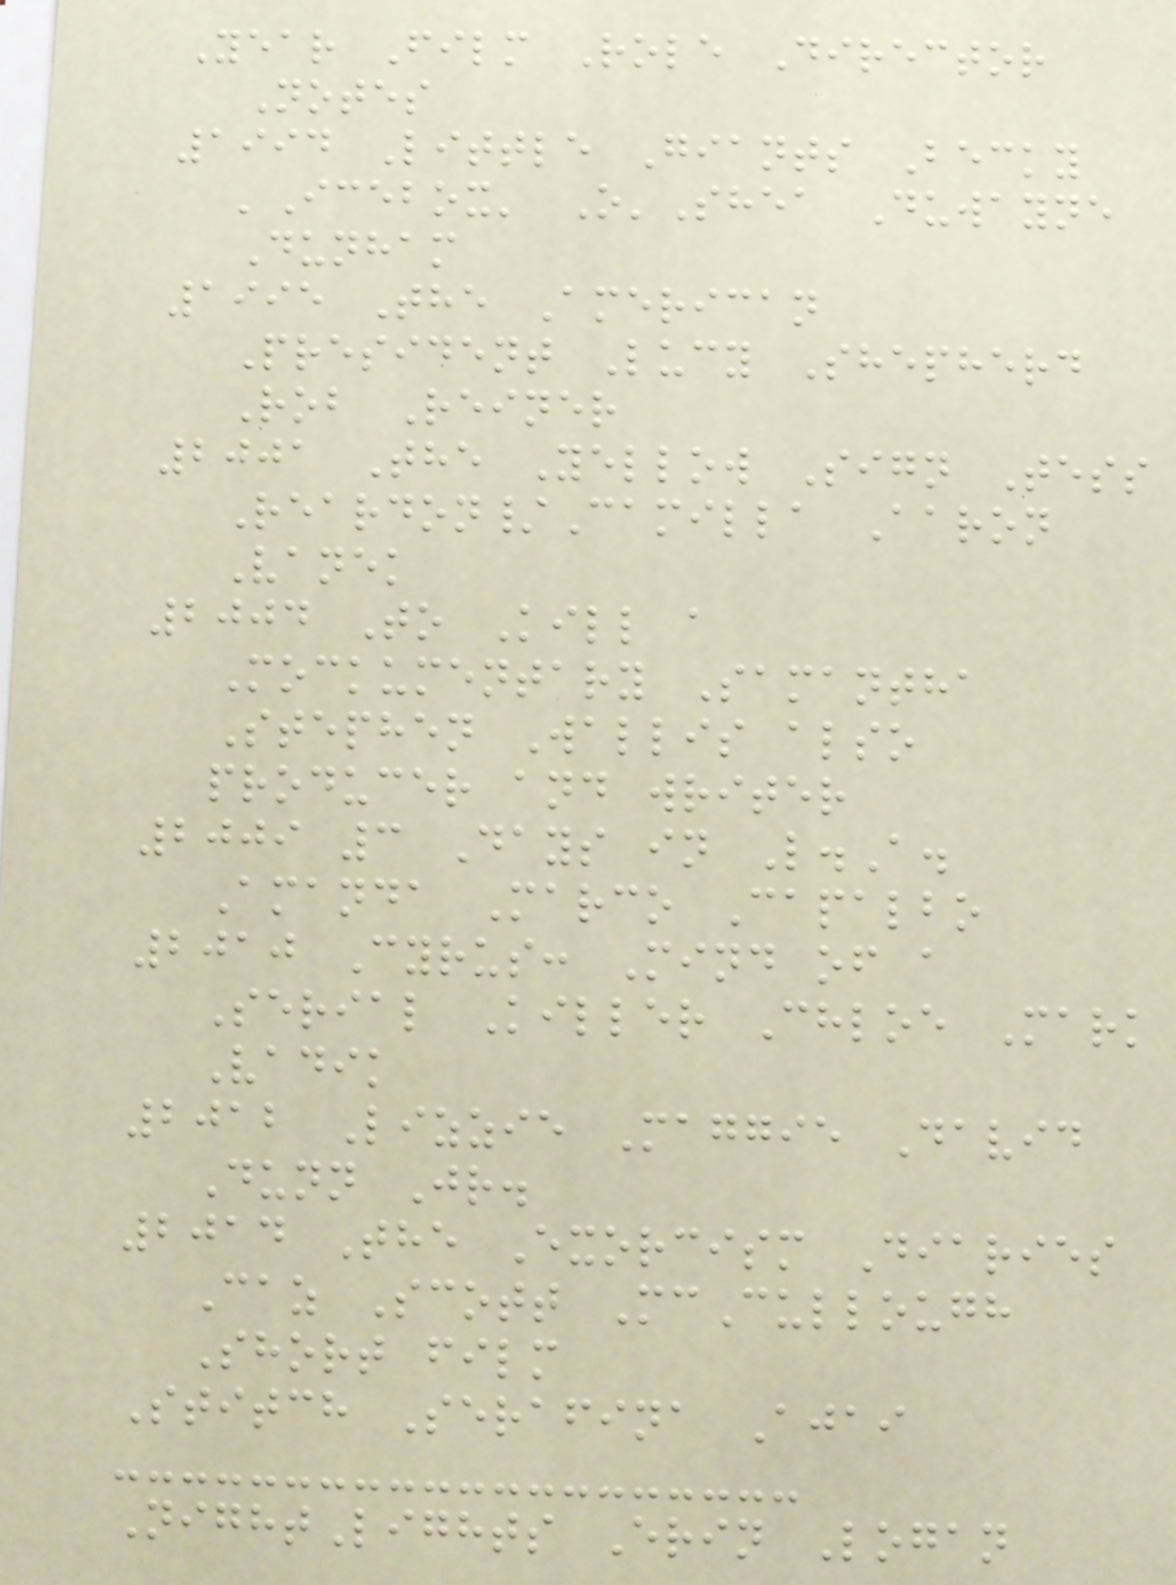Year Film Role Director
Notes
1994 Little Giants Becky
'Icebox' O'Shea Duwayne
Dunham
1995 The American
President Lucy Shepherd
Rob Reiner
2001 The Yellow Sign Tess
Reardon/Camilla Aaron
Vanek
2004 To Kill a
Mockumentary Samantha
Stephen Wallis also
producer and writer
2009 3 Days in L.A.
Amanda Marco Capalbo
2010 Cyrus: Mind of a
Serial Killer Chloe Mark
Vadik
2012 Lizzie Maggie David
Dunn Jr.
2014 The Exorcism Diaries
Caz Scott McCullough
Short film
Stitch Serafina Ajai
NightLights Erin Logan
